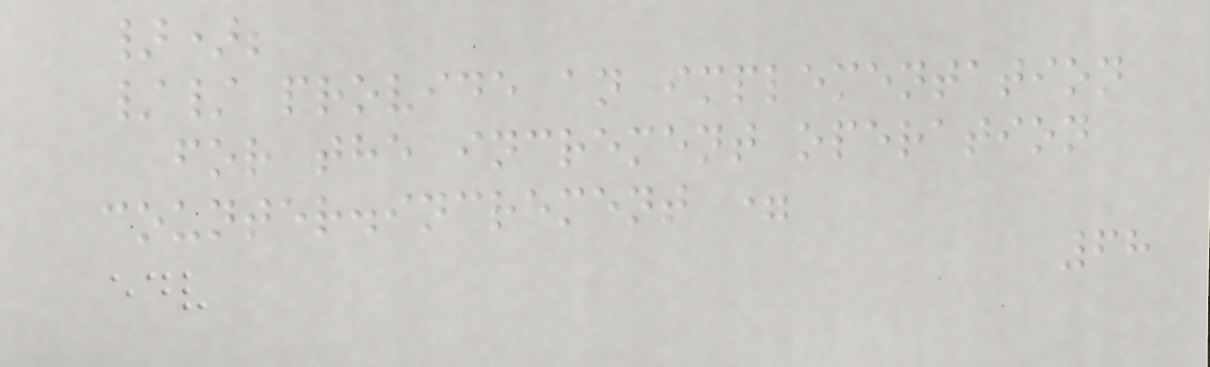});
// provide an implementation
for the increment operation
counter.increment =
68
